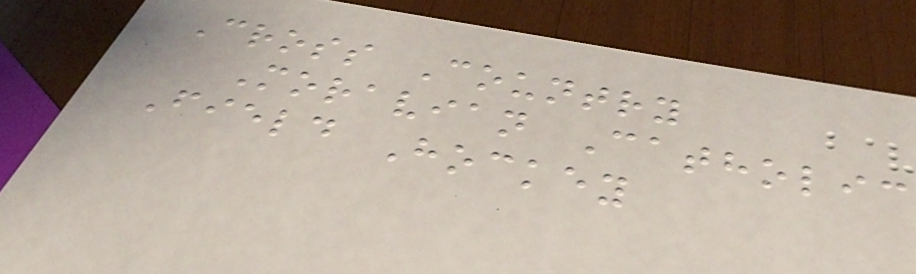Cross Country
Moravian Catholic
Field Hockey
